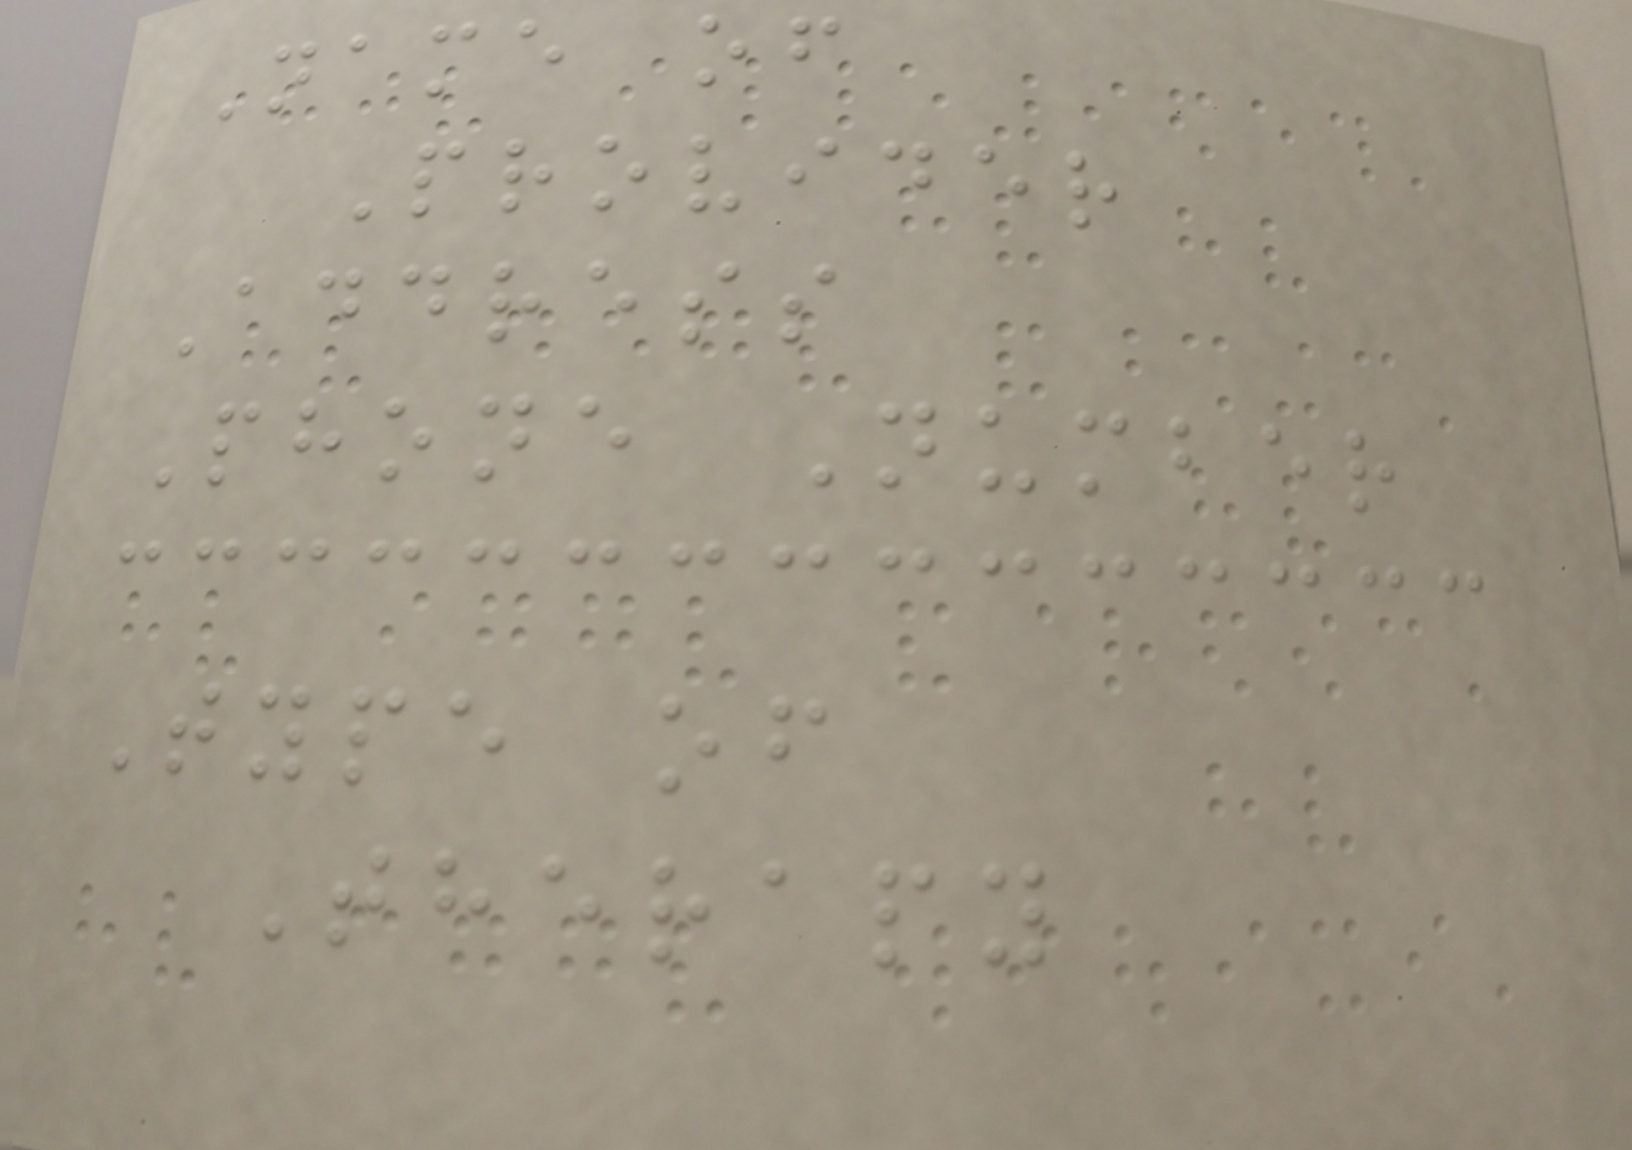Name of
Provider
Address
Phone Number
Type of
Therapy
